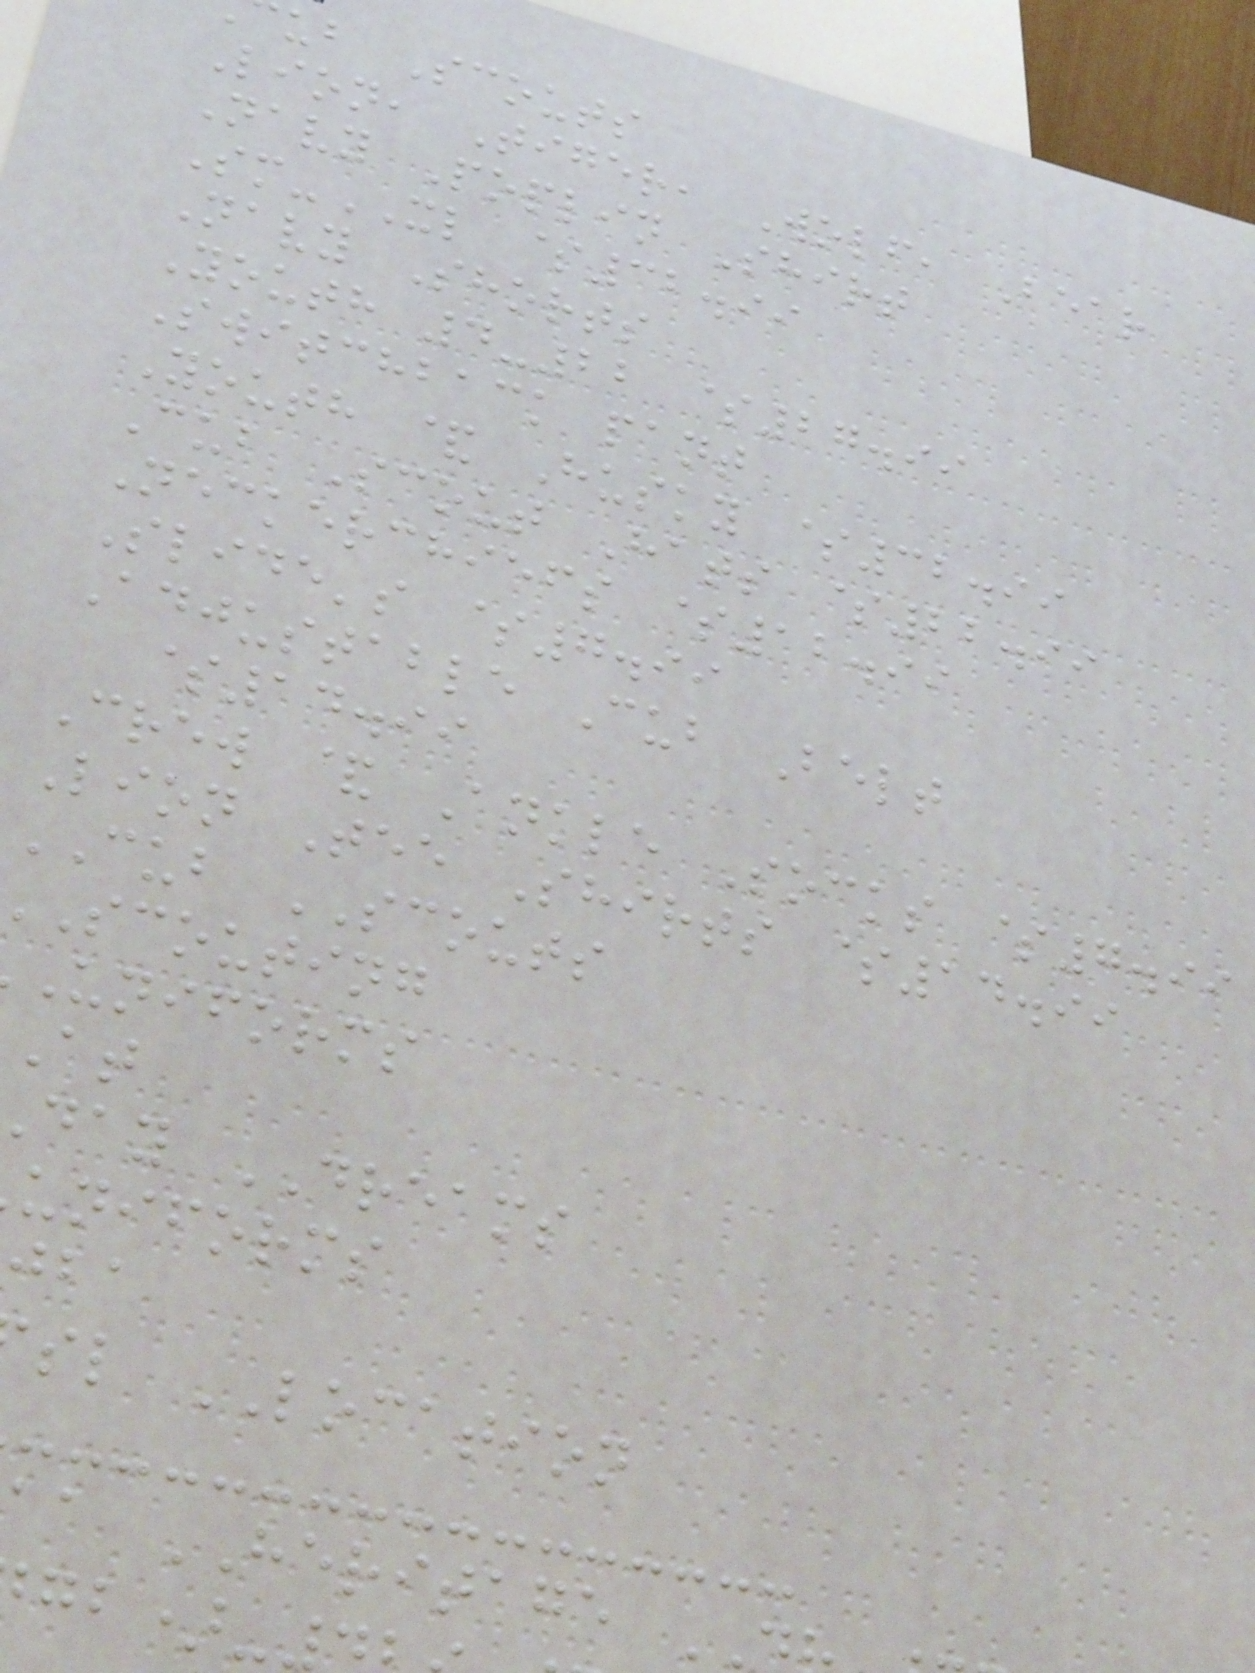ub Scouts
Lion, Tiger, Wolf, Bear
Navy Poplin Shirt
Sm-XL $32.99
Navy Shorts
Youth 4-22 $27.99
Switchback pant
Youth & Husky $32.99
Cub Scout Hats $22.99
Neckerchiefs $12.99
Slide's $7.99
Adjustable Cub Belt
$14.99
Crew & Ankle Socks $7.99
Lion Tee Shirts $14.99
CUB SCOUTS
scouting
uniforms
day DREAMS
uniforms
sl LOCATION
aa HERITAGE
